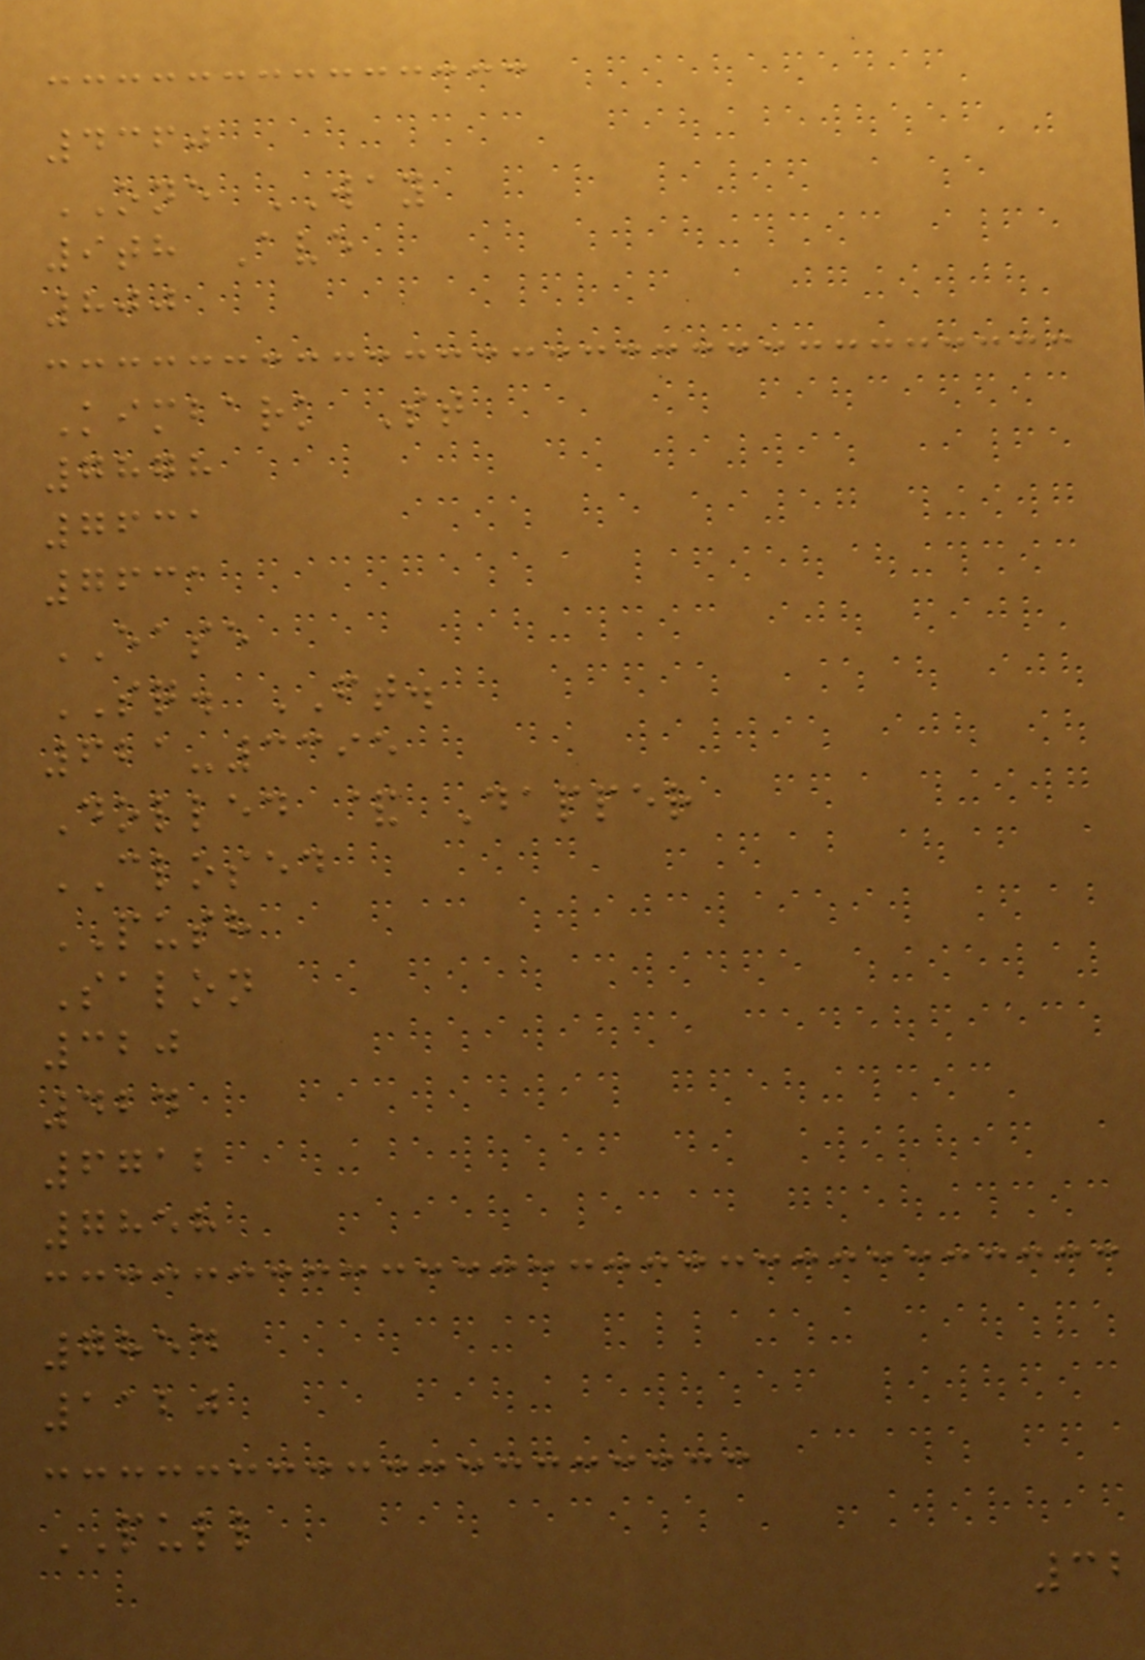4360
ONE WAY
9th Ave
800
Kimbark St
7878
7631
7631
EASE
SQ. FT.
621-3395
Dolled & Dapper
CLOSED
PUSH
Salon
320
424
6712
7858
7854
1120
PULL
32
